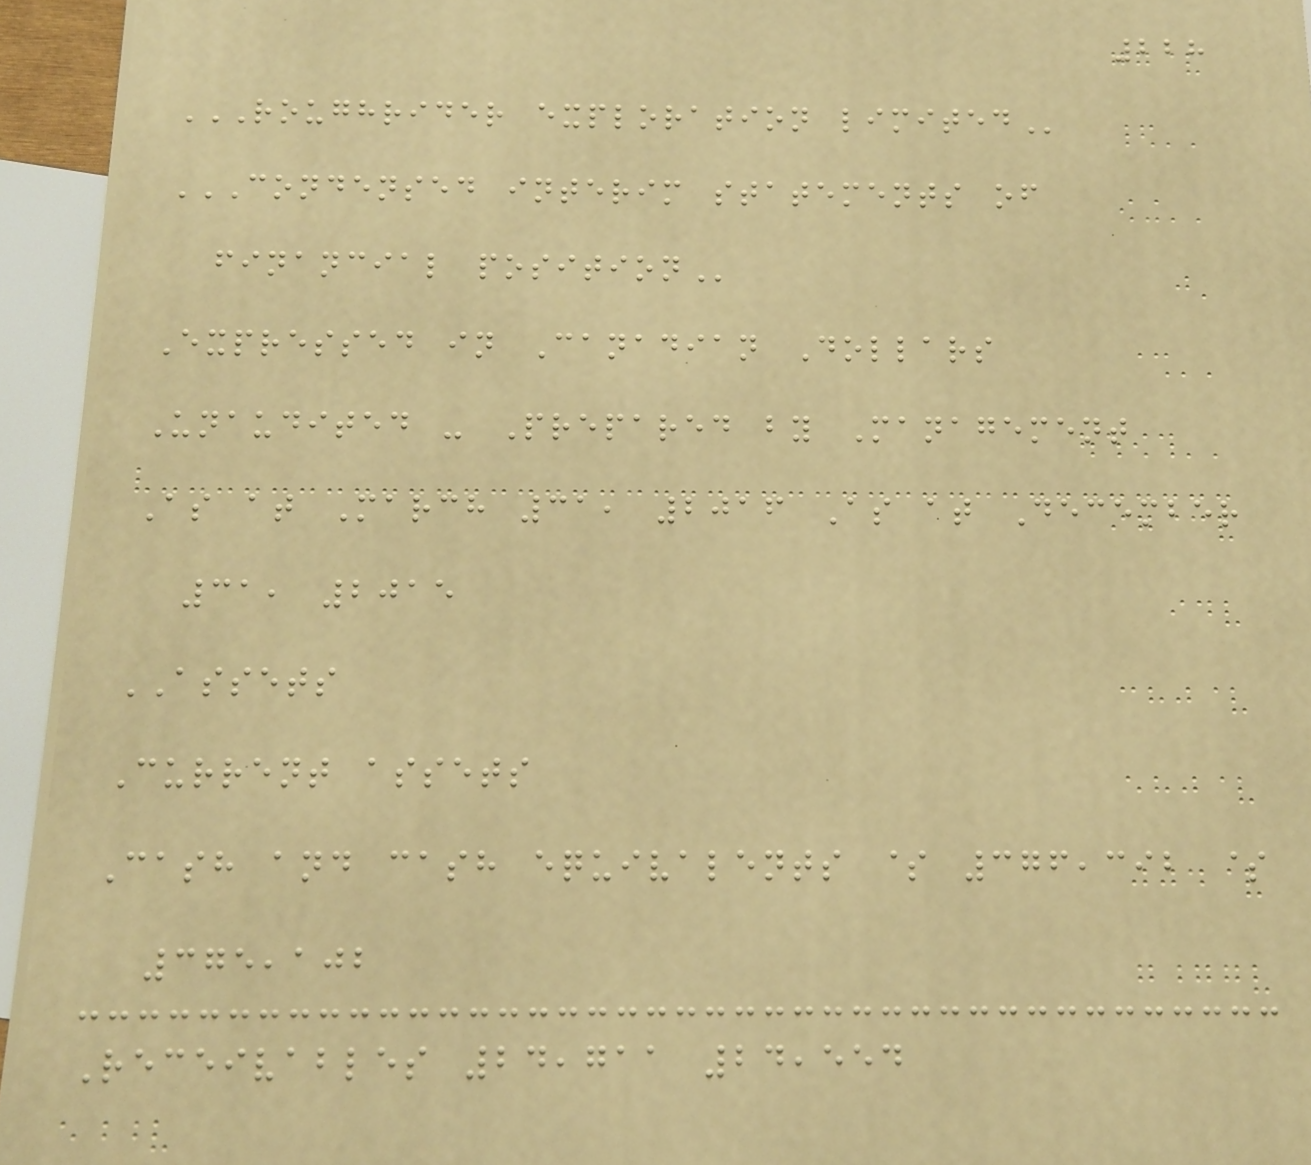228
ROUGHRIDER EXPLORATION LIMITED
CONDENSED INTERIM STATEMENTS OF
FINANCIAL POSITION
Expressed in Canadian Dollars
Unaudited - Prepared by Management
As at March 31, 2016 As at December
31, 2015
ASSETS
Current assets
Cash and cash equivalents $ 376,392 $
375,102
Receivables 24,711 24,554
